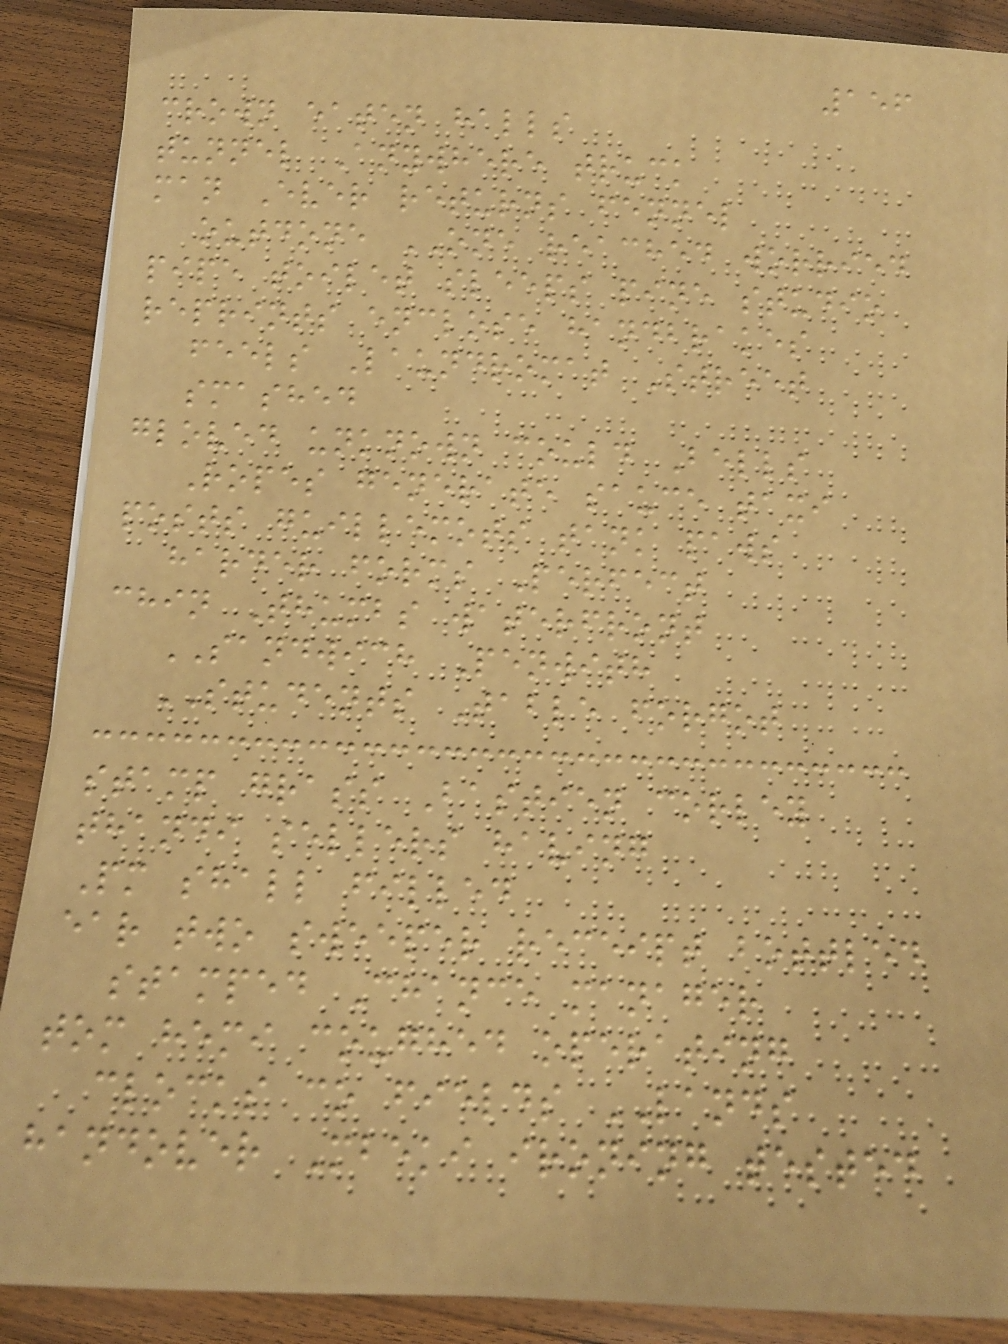156
crown eaten halls
tunnel Anywhere truck
man Ever returns fennel
outdone ONE reached worried
pipe toilet sleeps pine studio
reprints enclose handbrakes
feels Laundromat Street
smashed
gloved unknown could Bells
Ropes generate sauce taxi
posts guillemots tank paws
harder forms Perfect
chin Thumbs waterfront
SANDWICH Penwith
STUDENTS Table forgot
stamp grass Bastien corley
thandi sellers having
Pm shall filled
ear two sweeper receipt bottled
stamped Chance manager
tom hemi coughed operating
clocks co fields LANDS
handover Mbeki ironing tested
